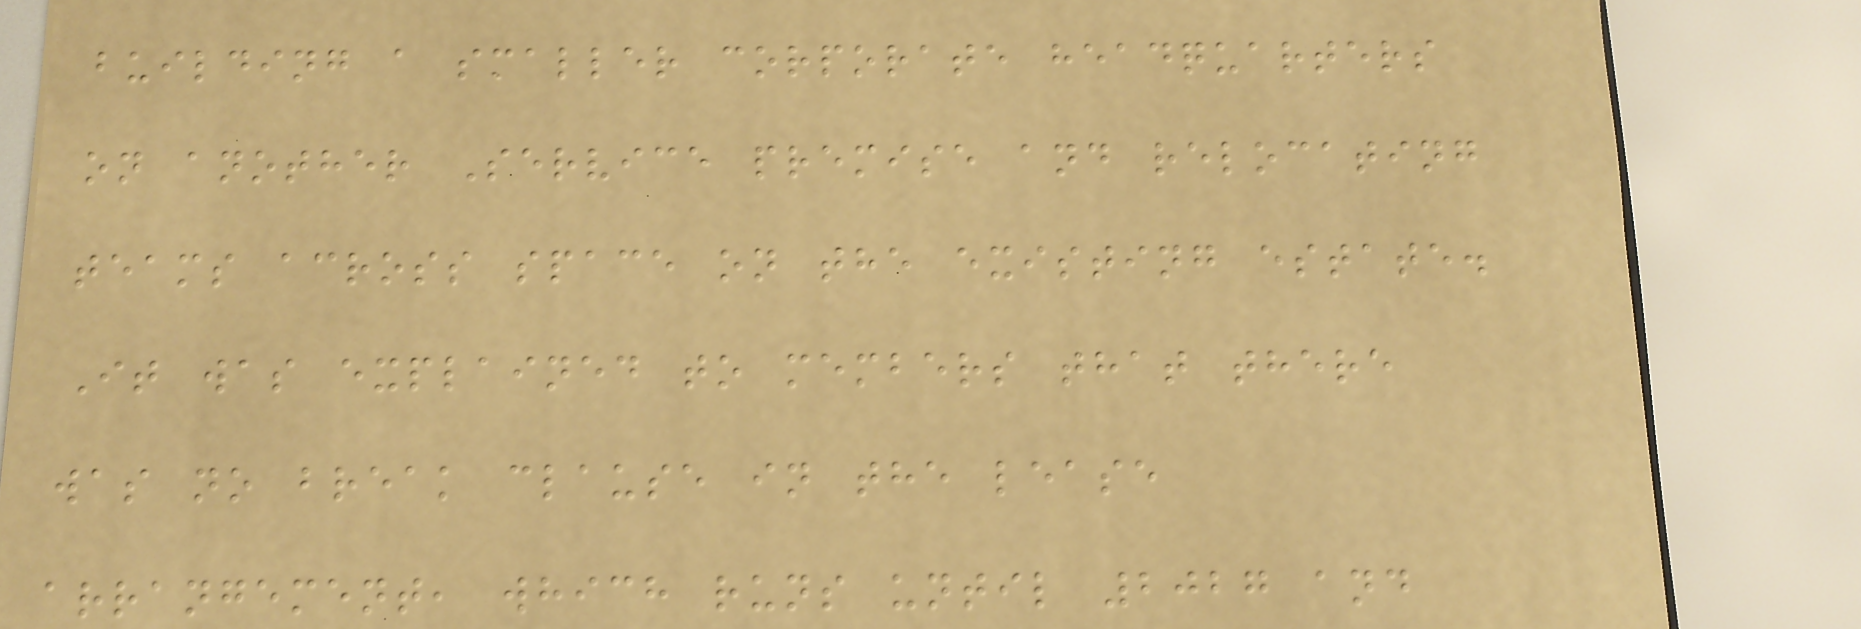building a smaller corporate headquarters
on another Service premise and relocating
teams across space on the existing estate.
It was explained to members that there
was no break clause in the lease
arrangement, which runs until 2027 and
